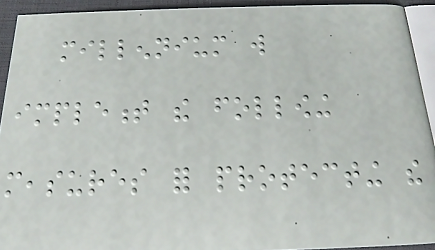millennium will
implement the following
measures for protecting the
